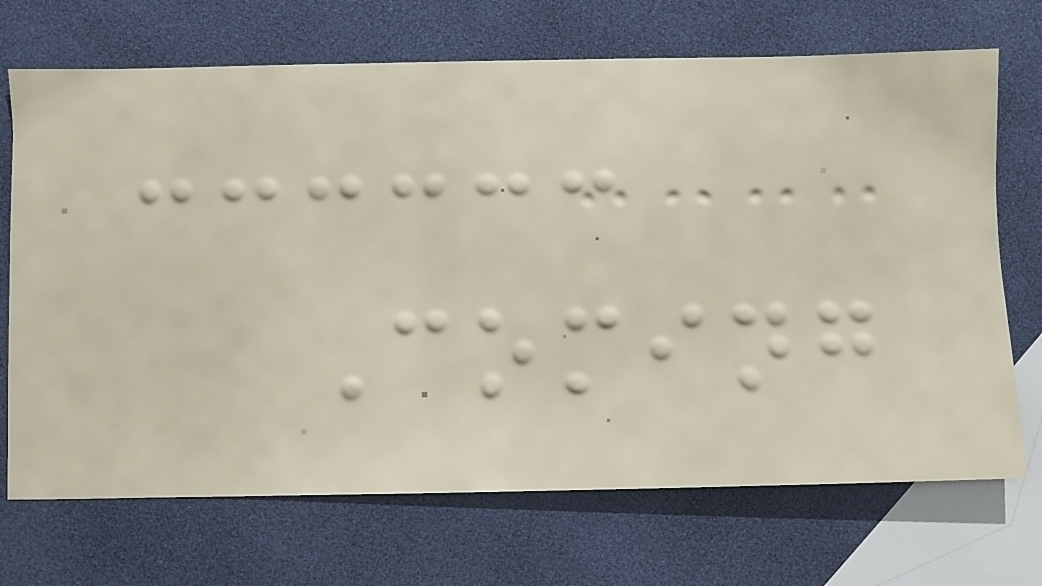Coming
